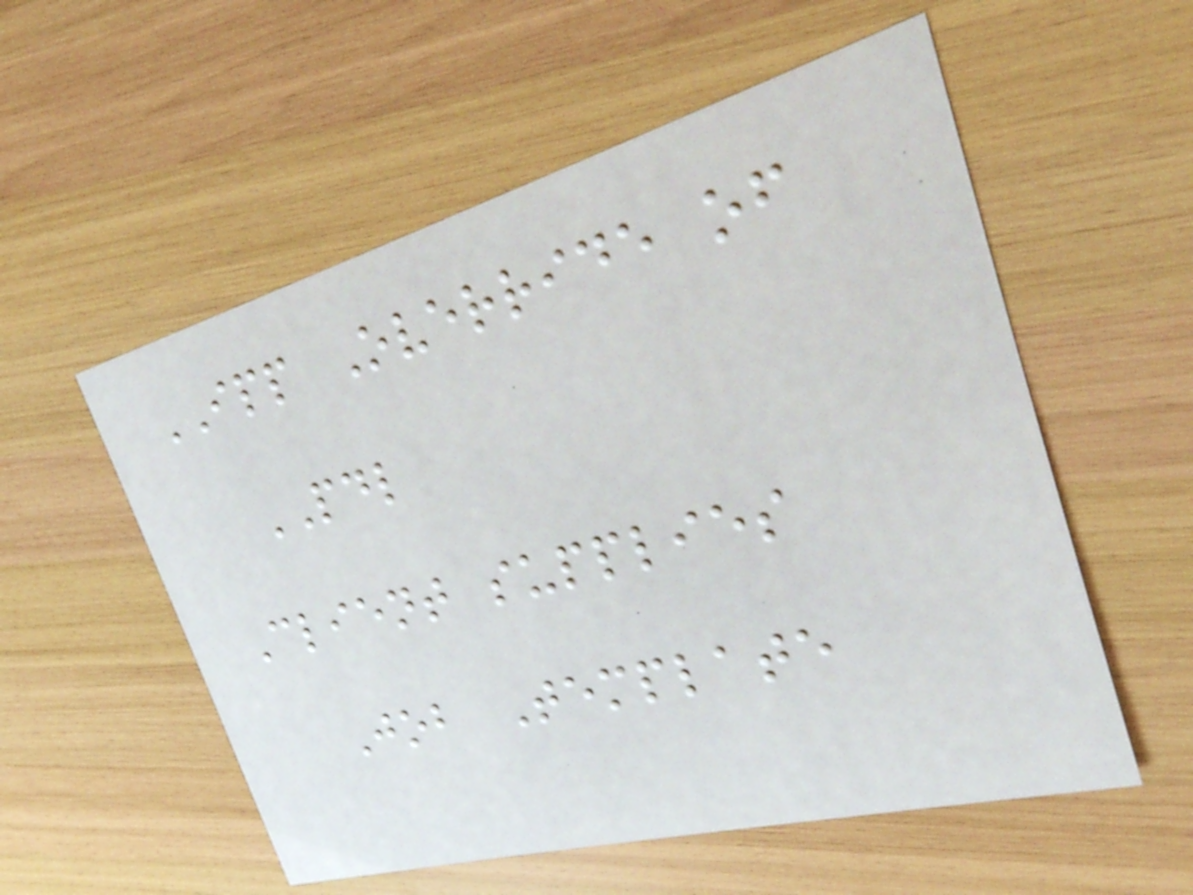IPP Override of
PDL
Client supplies
Job Template
